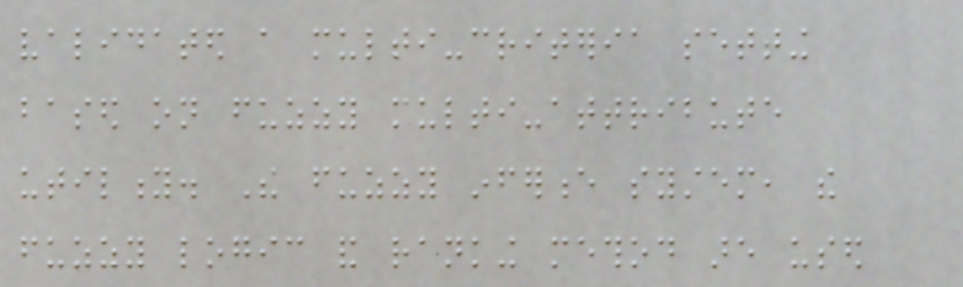validated a multi-criteria setting
based on fuzzy multi-attribute
utility. The fuzzy inference system, the
fuzzy logic and ranking method are used
